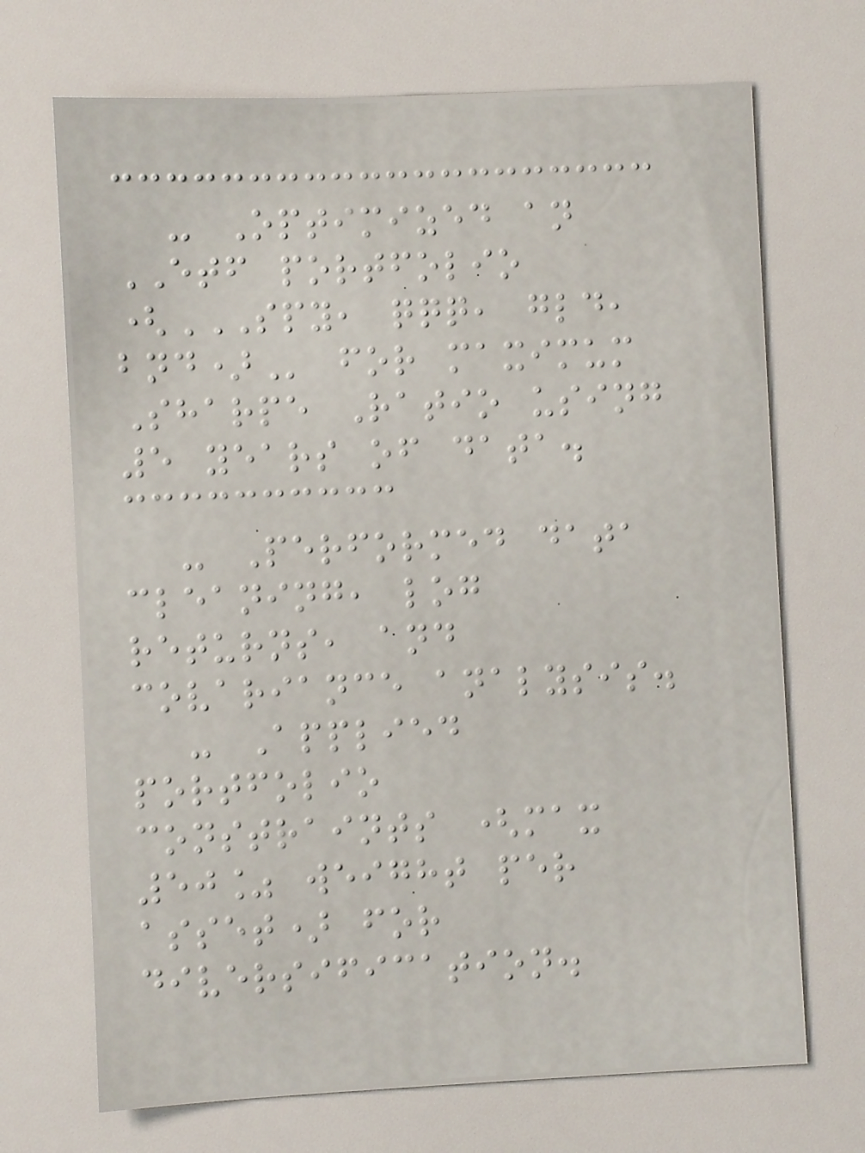- Optimized an
ETF portfolio
(SPY, QQQ, GLD,
BND) for maximum
Sharpe Ratio using
5 years of data.
- Performed data
cleaning, log
returns, and
covariance analysis.
- Applied
portfolio
constraints (max
50% weight per
asset) for
diversification.
